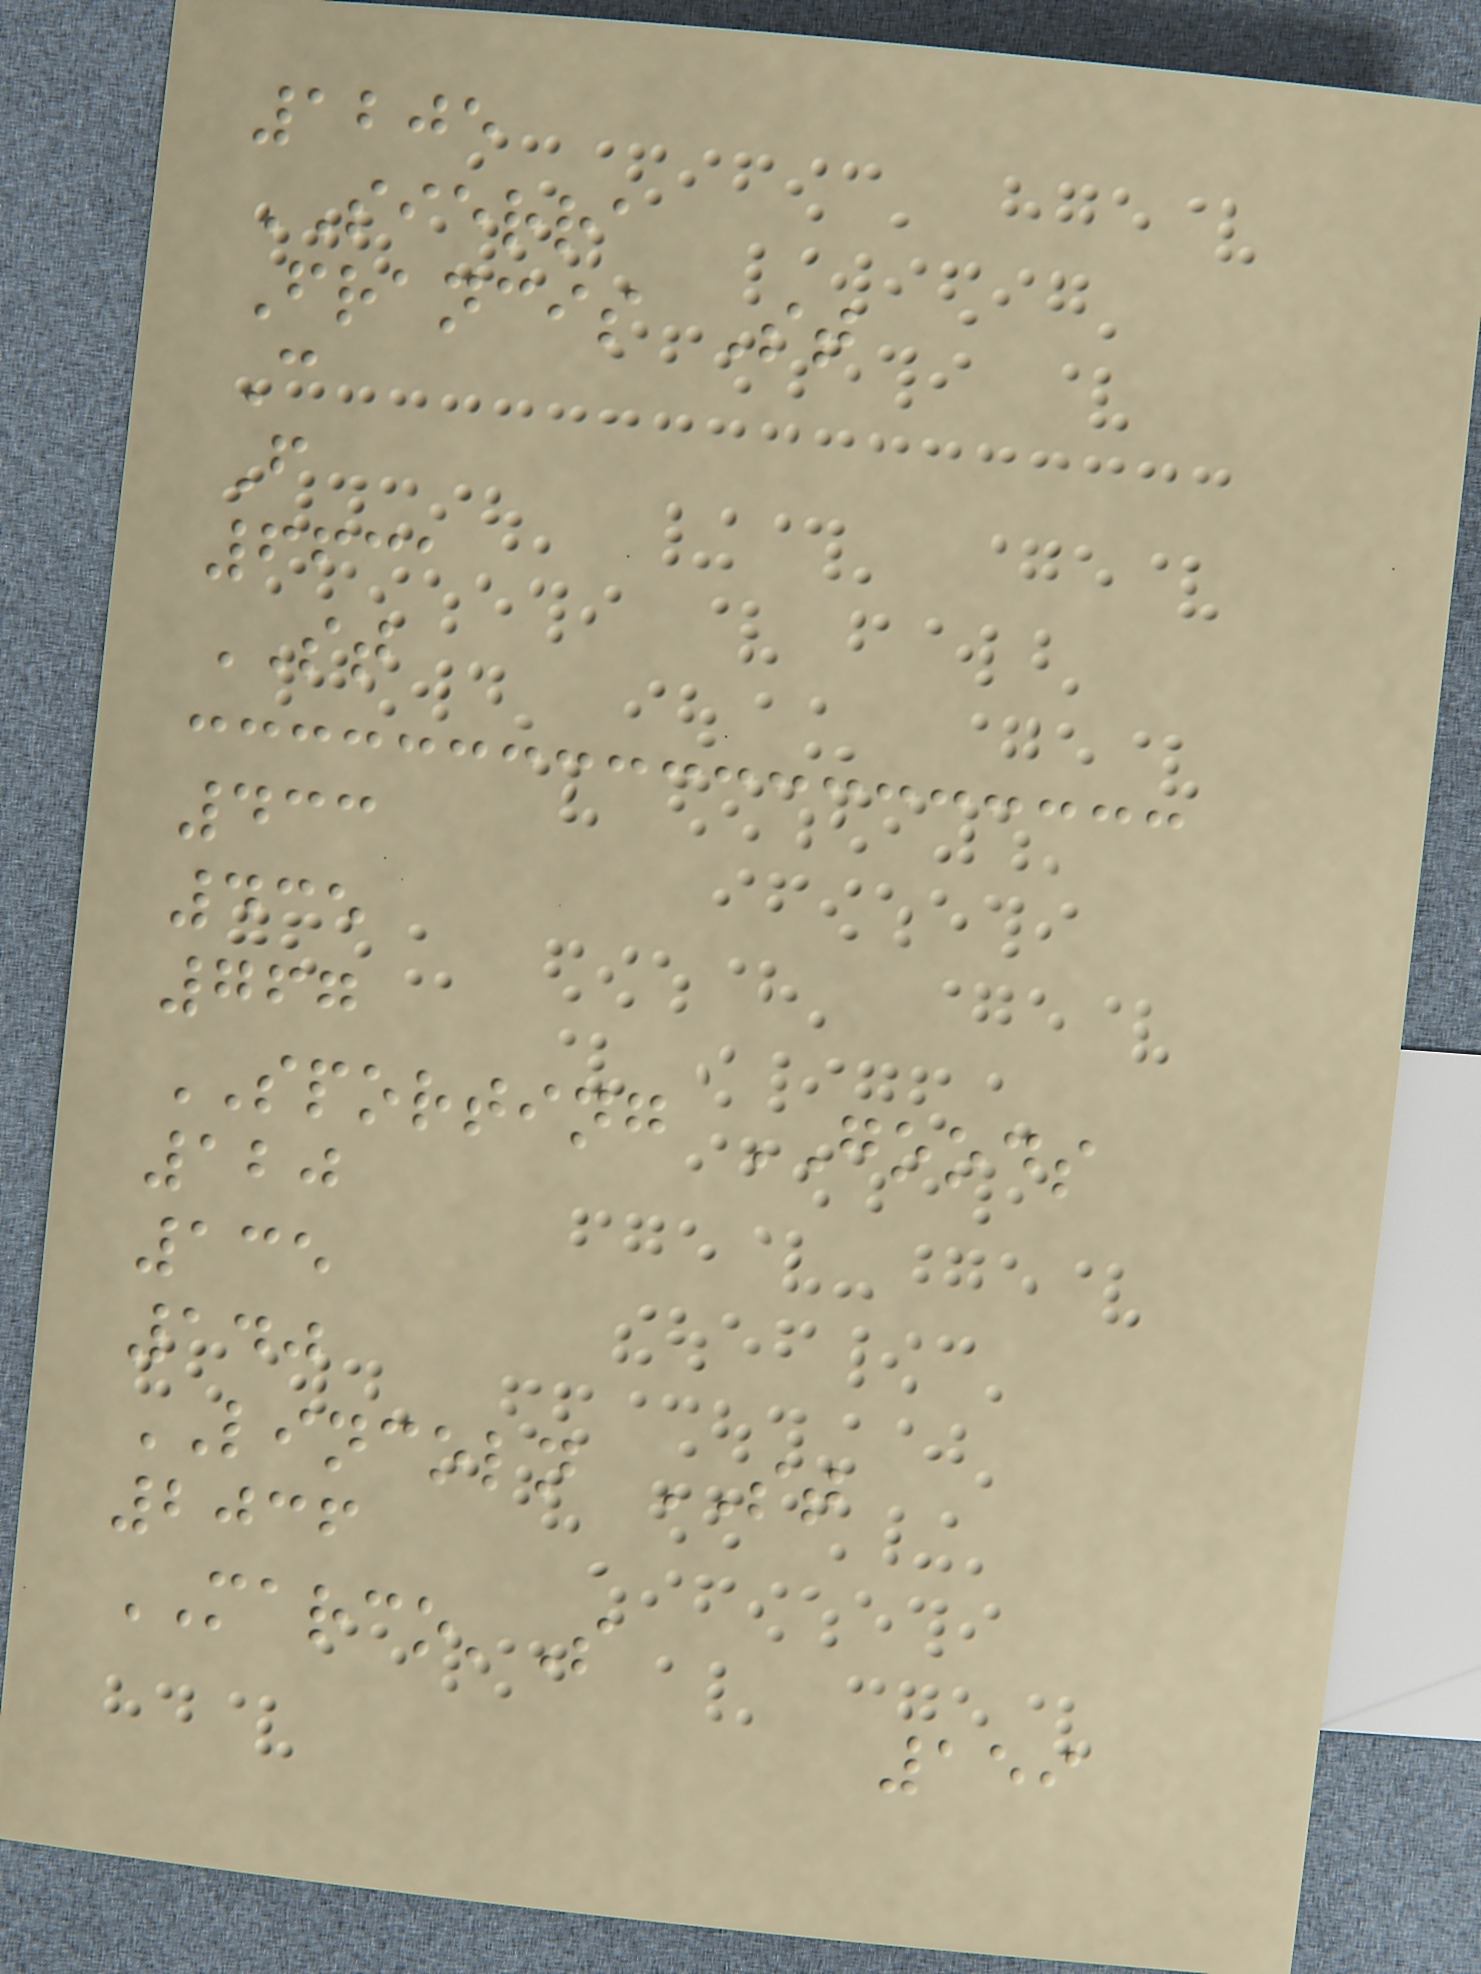1205
SIERRA
Francis St
C
F
6631
ST
433
435
767
SPORTING GOODS
120
135
140
LINCOLN ST
2036
MARCO'S
159
